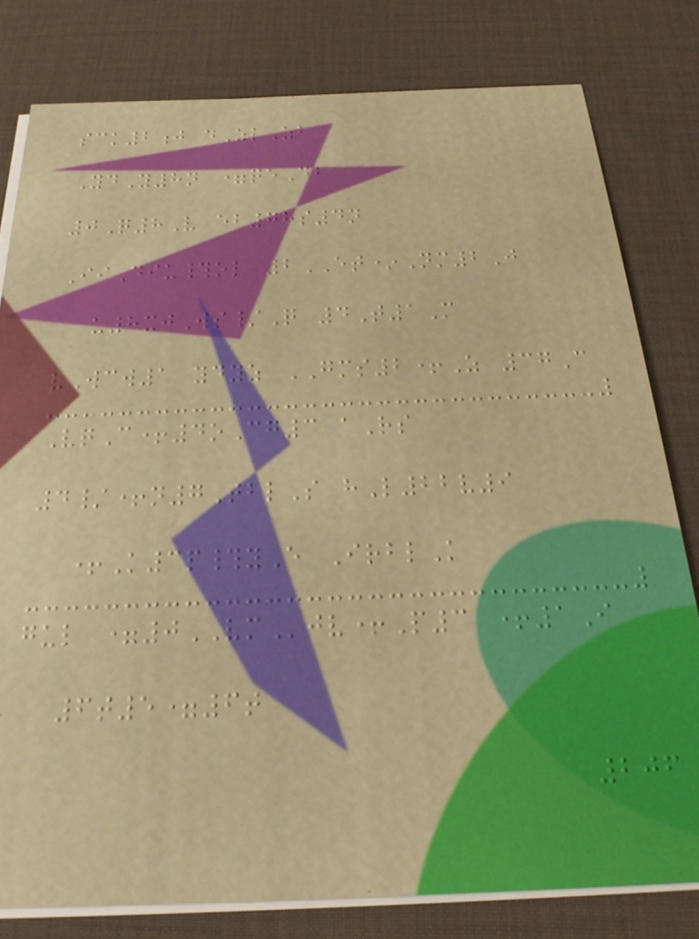sck2j dZlZb
YdY8n =qeDb
0Q8V eb78s4n
IiDiu#ol 2ET*Nm2J
u8xjWs/Q 4T1M
vWcw1 ydyz GMS2+Z 37C
VqC+4oCg3 aRs
4/+n7TblS hL22v9
+K3p#yE IrblK
gul =0VMjv+P3 +1I
6t5=6t
206
